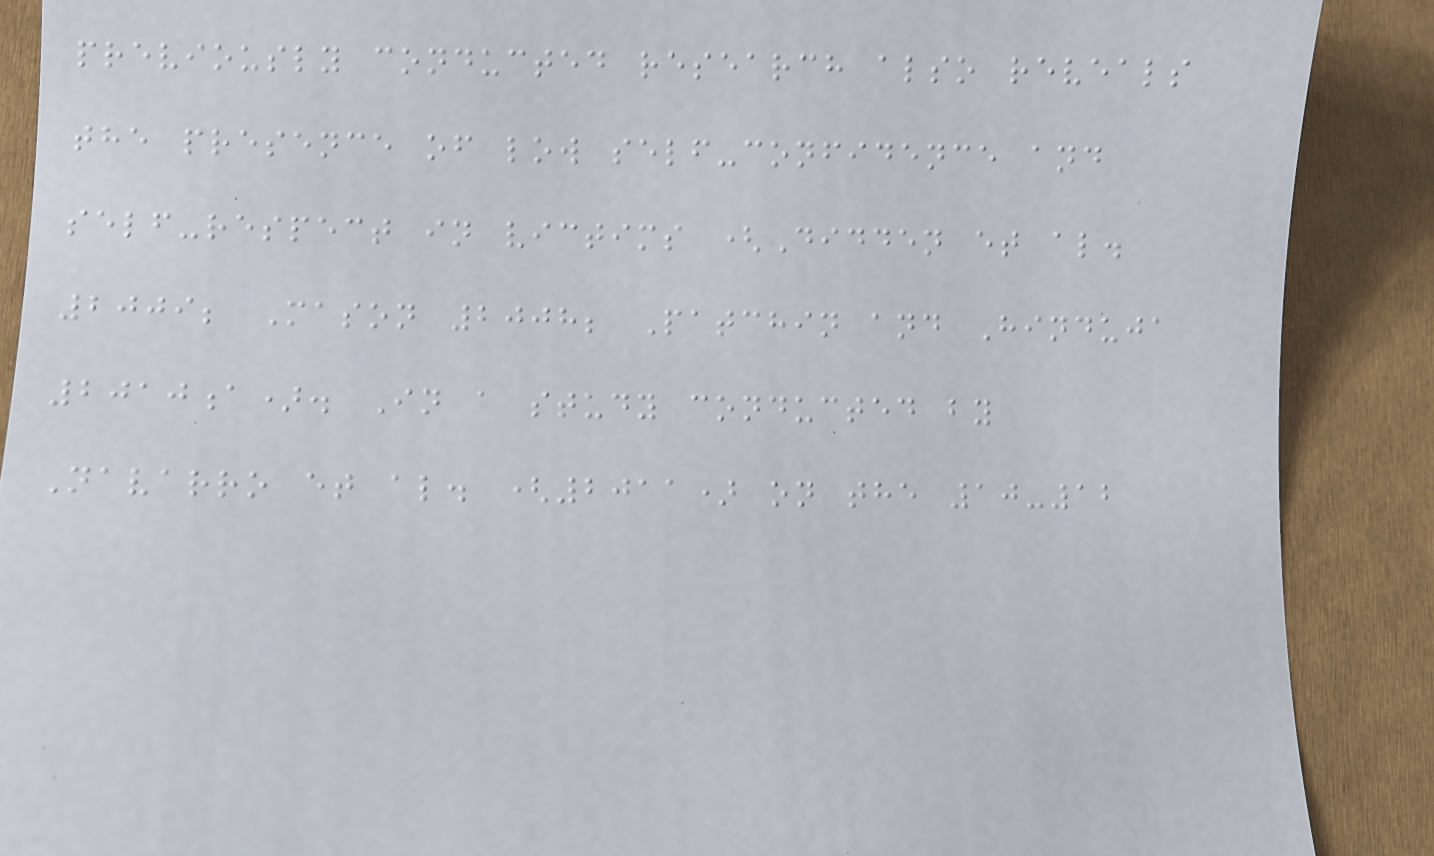previously conducted research also reveals
the presence of low self-confidence and
self-respect in victims (Didden et al.
2009; Mason 2008; Patchin and Hinduja
2010a). In a study conducted by
Navarro et al. (2011) on the 10-12
